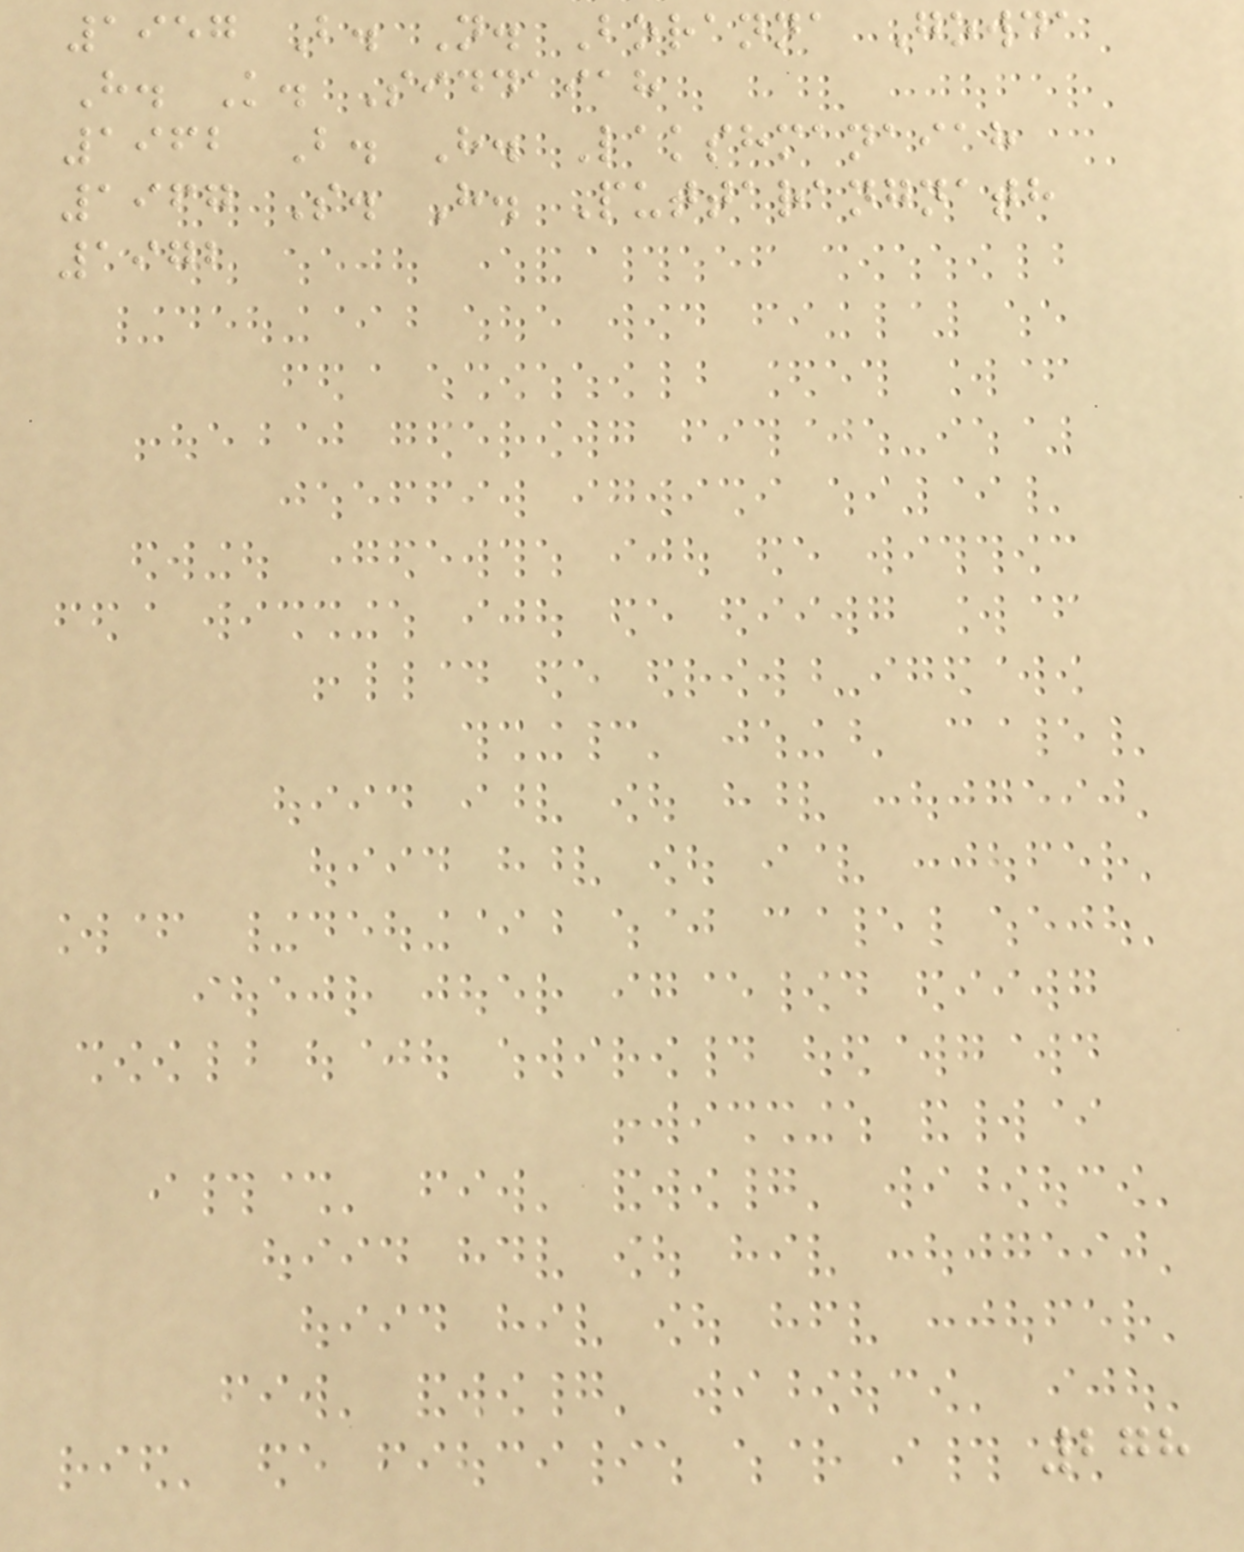1957 B. N. Boranna Gowda
H. K. Siddaiah
1962 B. H. Lakshmanaiah
1967 S. H. Puttarangnath
1972
278
